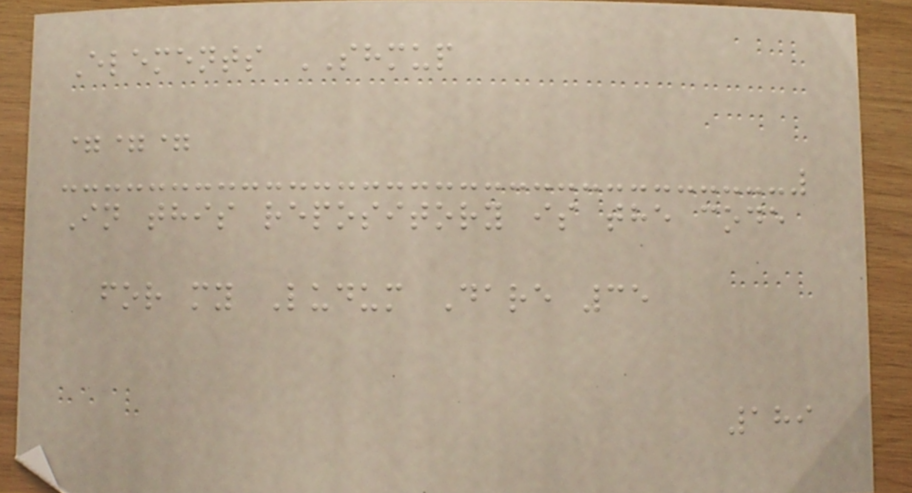Elements SHMUP
===
In this repository is the code
for my Ludum Dare 35
189
